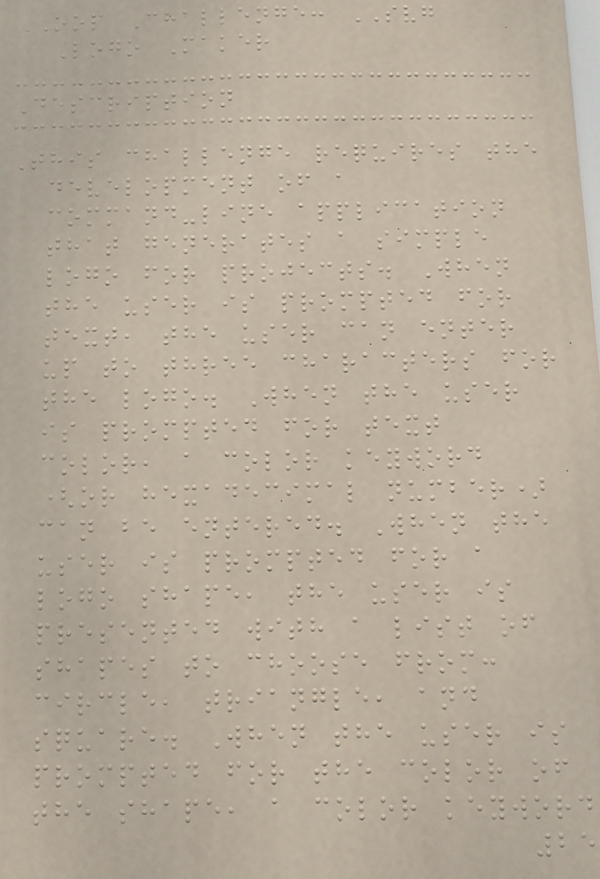OOP Challenge: SVG
Logo Maker
Description
This challenge requires the
development of a
command-line application
that generates a simple
logo for projects. When
the user is prompted for
text, the user can enter
up to three characters for
the logo. When the user
is prompted for text
color, a color keyword
(or hexadecimal number)
can be entered. When the
user is prompted for a
logo shape, the user is
presented with a list of
shapes to choose from:
circle, triangle, and
square. When the user is
prompted for the color of
the shape, a color keyword
25
